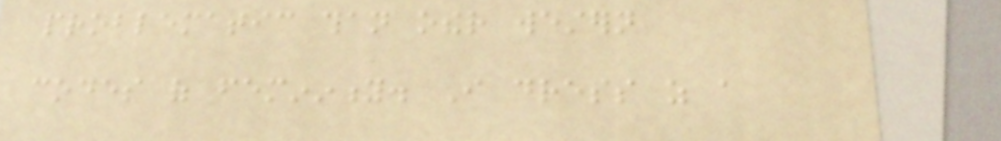problematic than other western
codes of femininity. I dress as a
